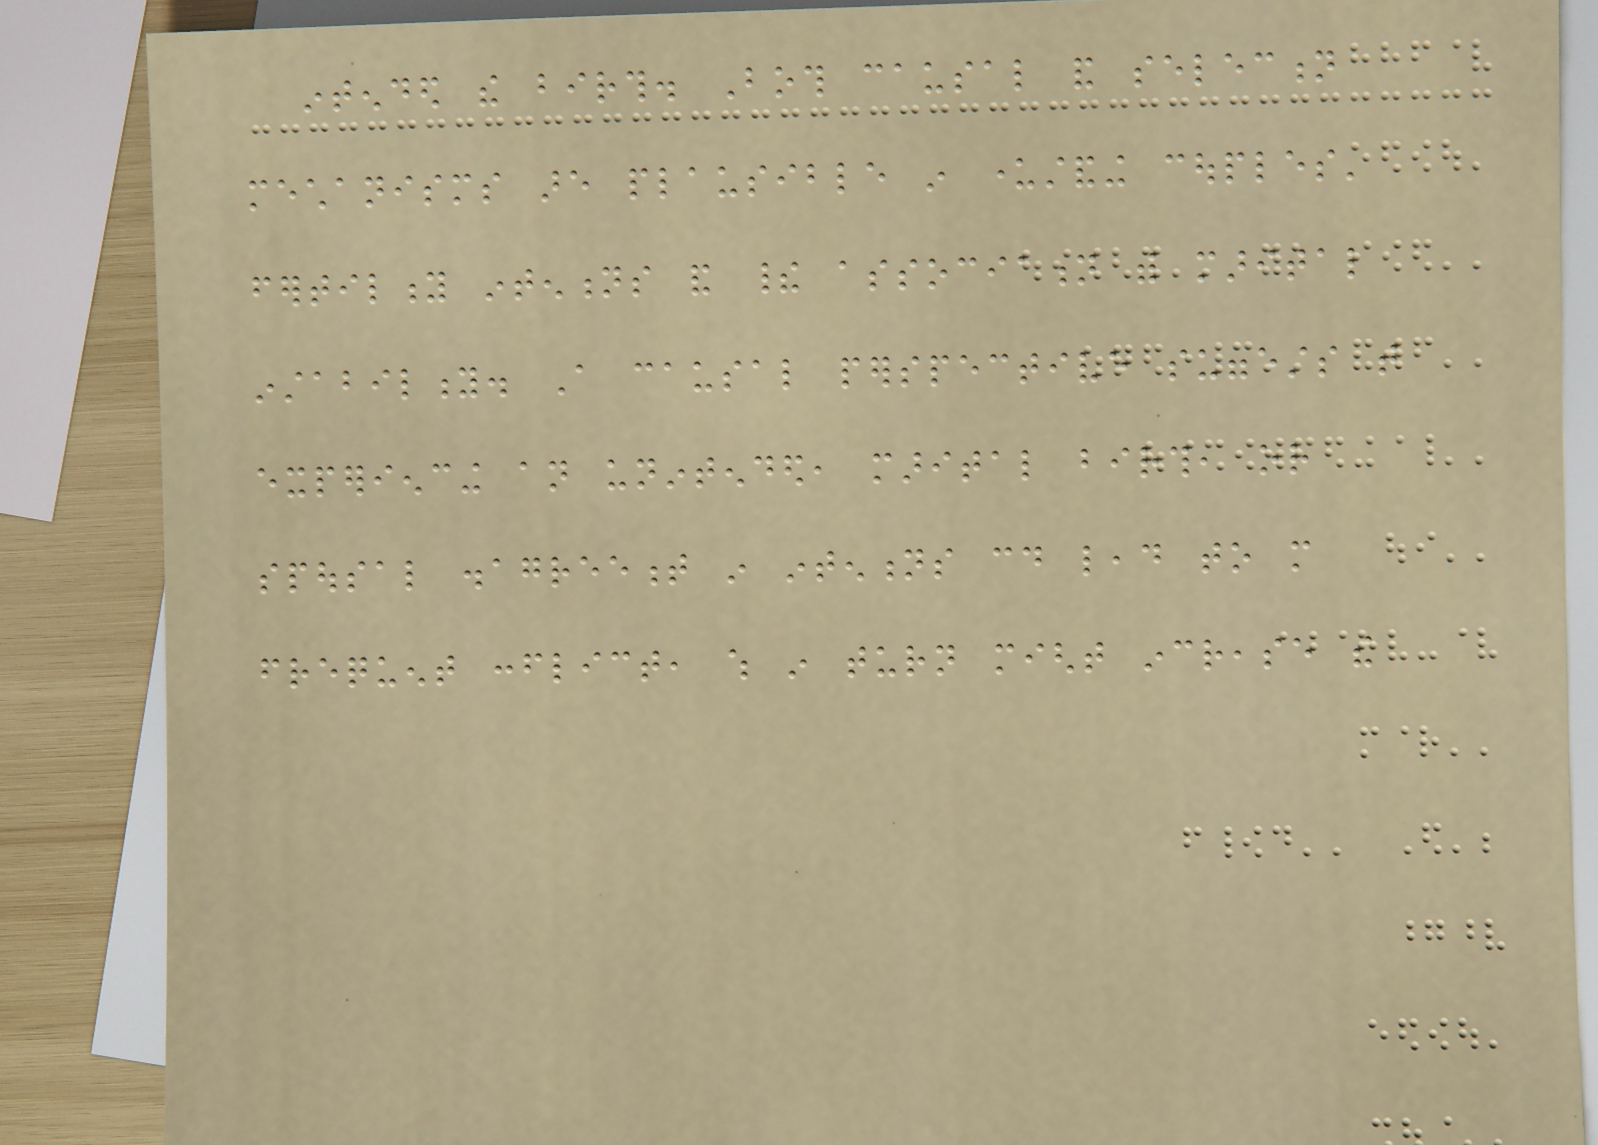intended the birth. Both causal and selection
mechanisms are plausible in understanding couples'
fertility intentions and their association with marital
instability. A causal perspective suggests that
experiencing an unintended, marital birth, or
spousal disagreement in intentions could lead to more
frequent conflict, which in turn might increase the
